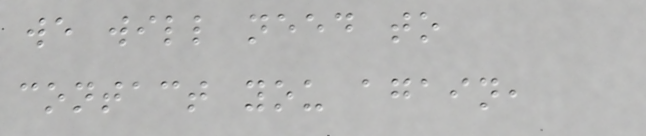we will need to
contact you again,
